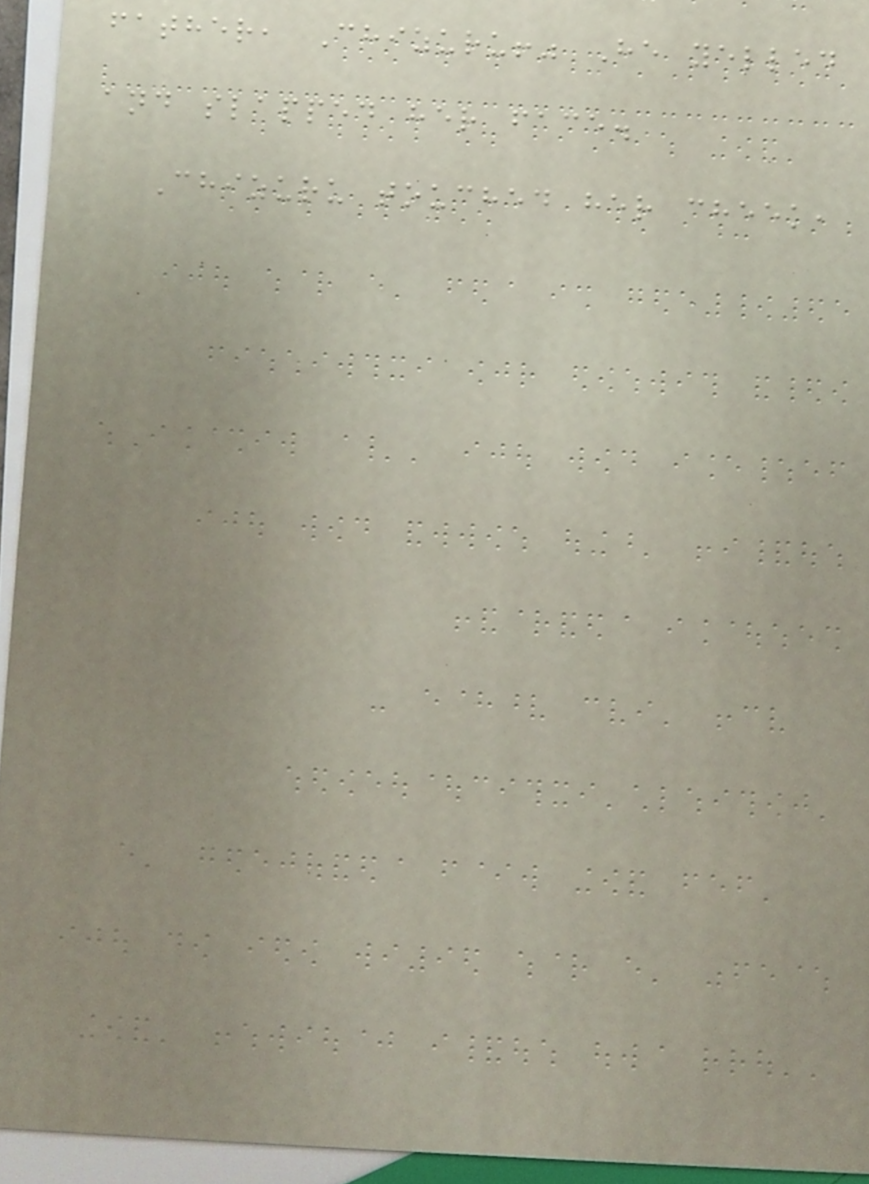father, Chizuru!" He yelled
and slapped her face.
Chizuru touched her cheek,
